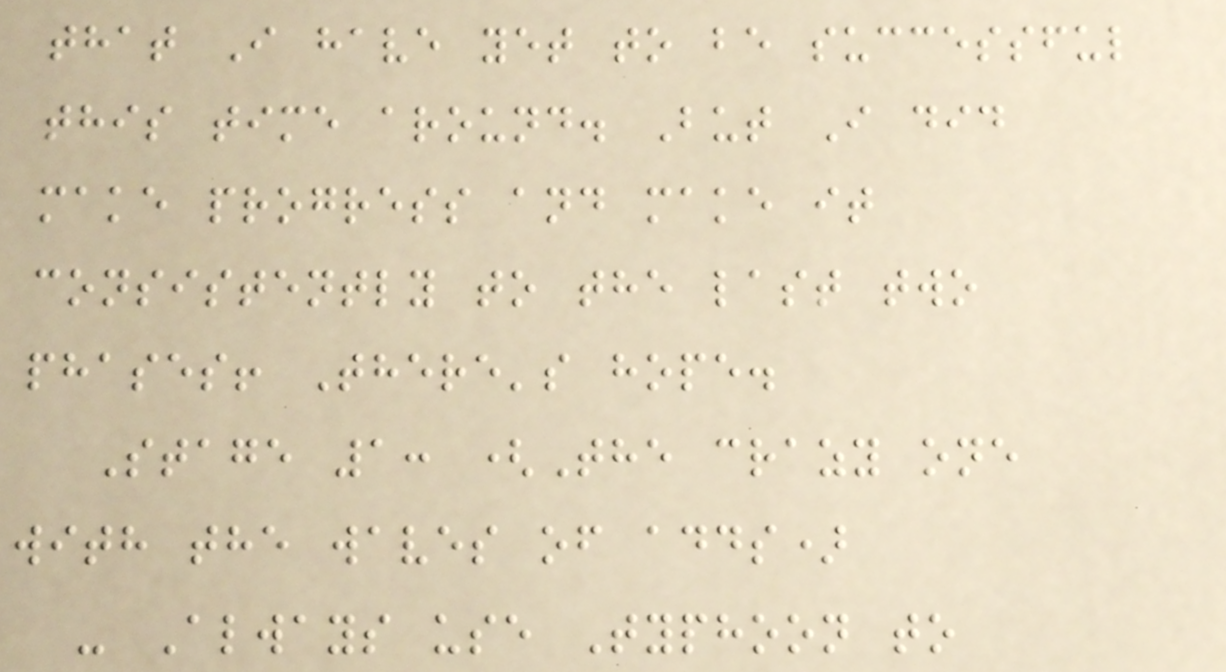that I have yet to be successful
this time around. But I did
make progress and make it
consistently to the last two
phases! There's hope.
Stage 1: (The crazy one
with the waves of adds)
- Always use Typhoon to
